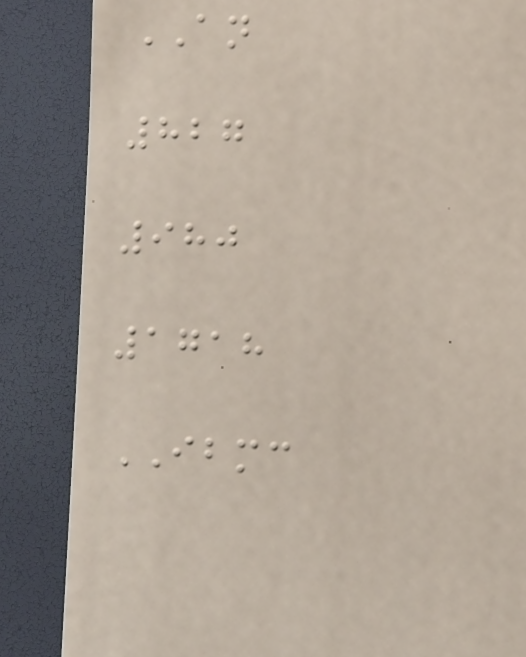AN
827
980
1718
IBMC
